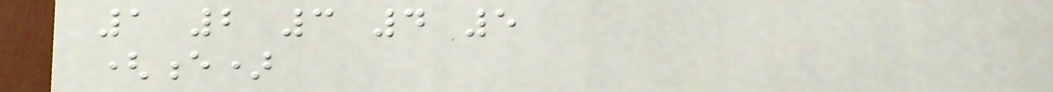1 2 3 4 5
(e)
